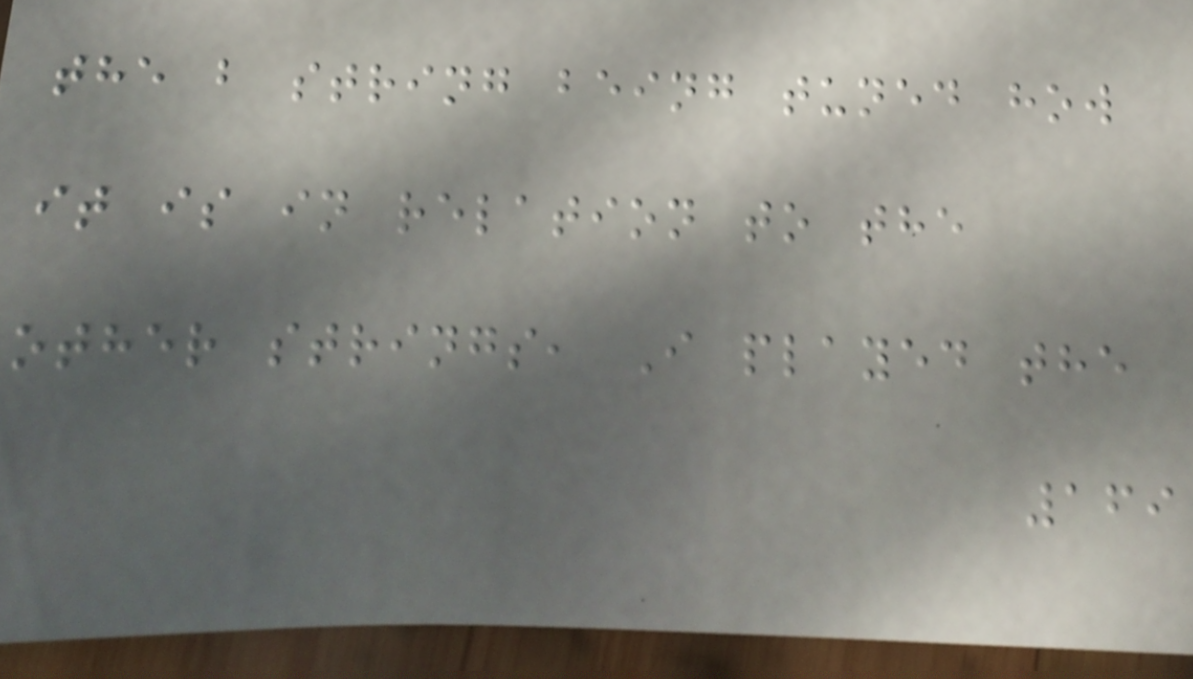the b string being tuned how
it is in relation to the
other strings, I played the
169
